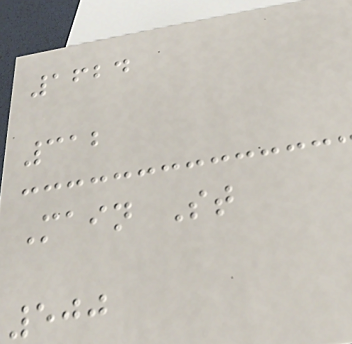1624
312
Main St
500
